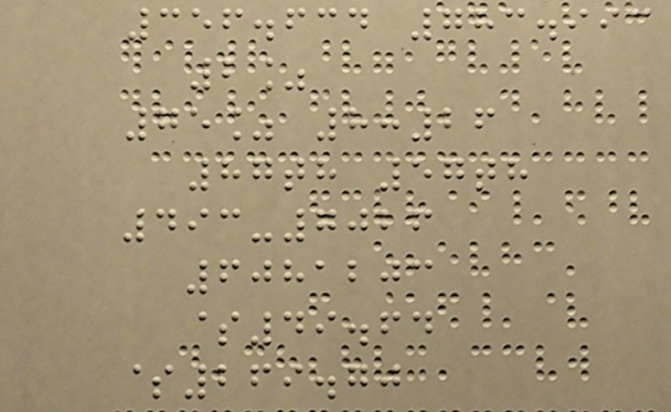356.634 783.993
2%
75% 8:26
87th 57th
493-7026
6081203
$49.64
$269.70
